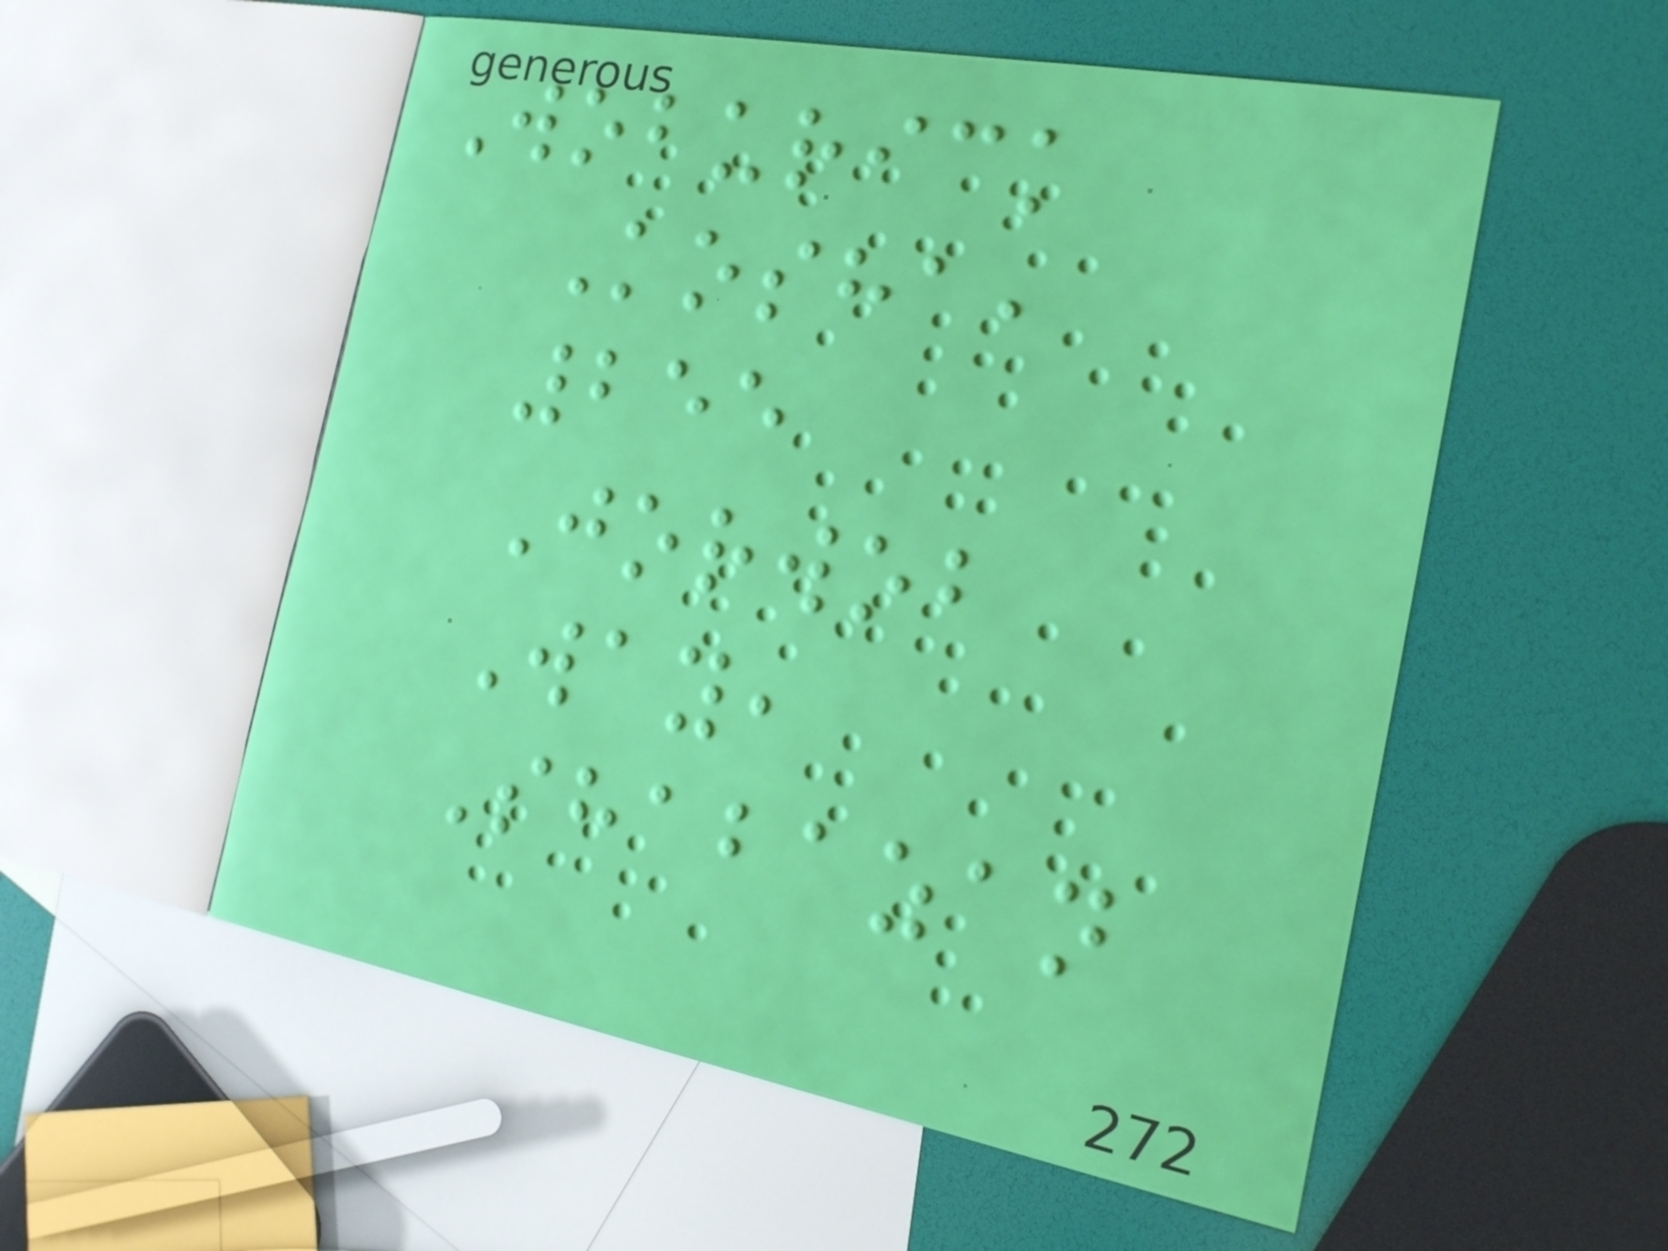Woburick
Kosha,
255
Jorwob
Way,
Shabazan
